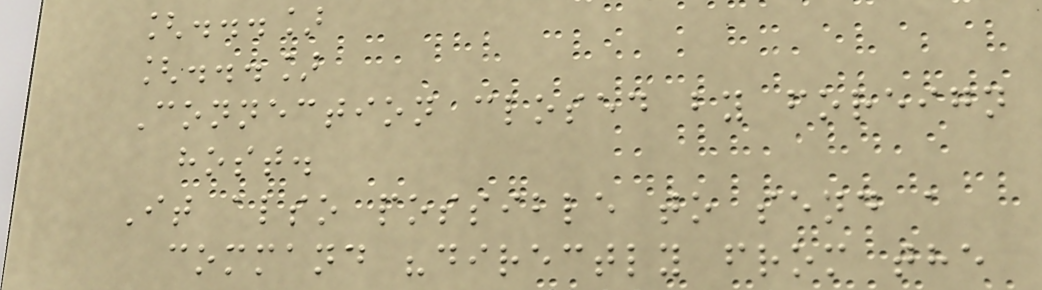[...]
[...]
Connection closed by foreign
host.
It also possible to send a
command "directly from the
